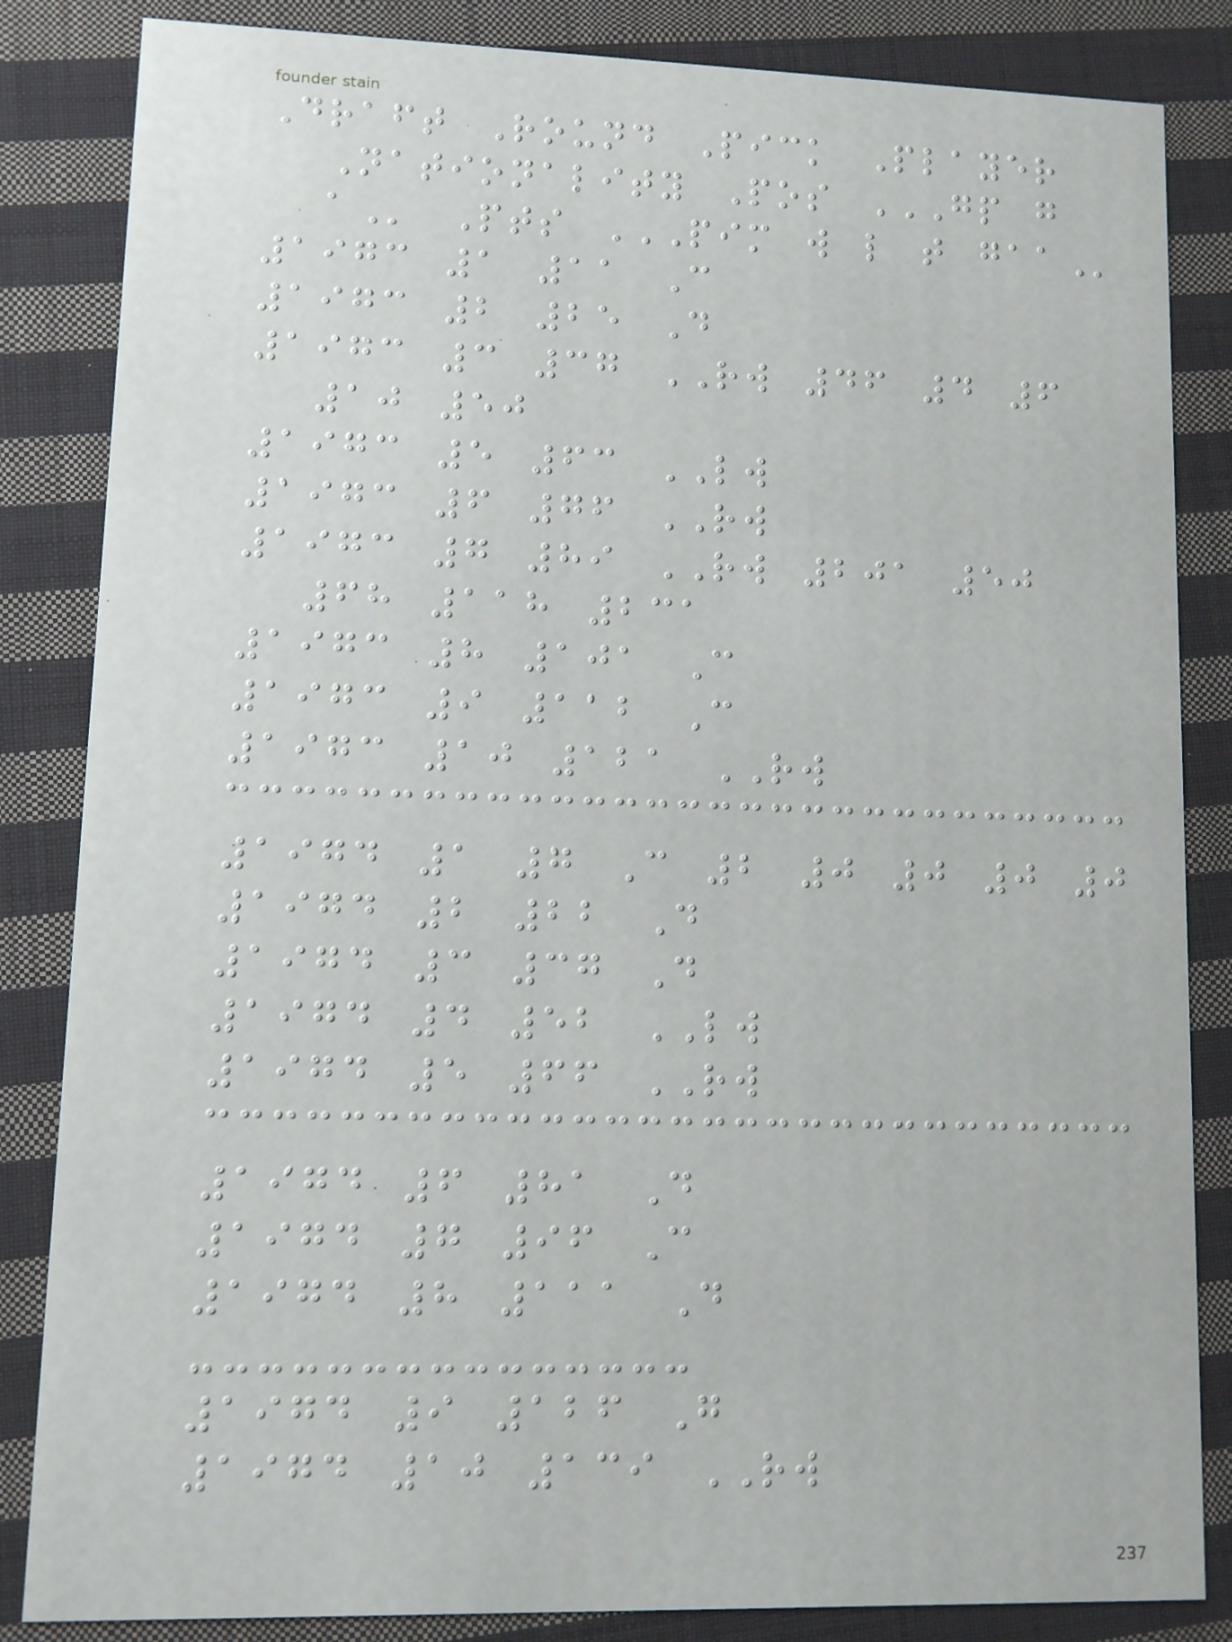Draft Round Pick Player
Nationality Pos GP G
A Pts PIM W L T GAA
1973 1 11 C
1973 2 25 D
1973 3 37 RW 46 4 6
10 50
1973 5 63 LW
1973 6 76 RW
1973 7 89 RW 201 50
68 118 231
1973 8 101 C
1973 9 112 C
1973 10 121 RW
1974 1 7 C 2 0 0 0 0
1974 2 22 D
1974 3 37 D
1974 4 52 LW
1974 5 66 RW
1974 6 81 D
1974 7 96 C
1974 8 111 D
1974 9 126 G
1974 10 139 RW
